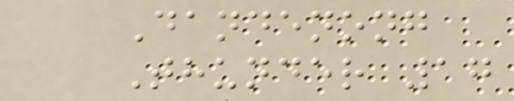Dandenong
Thunder 17
